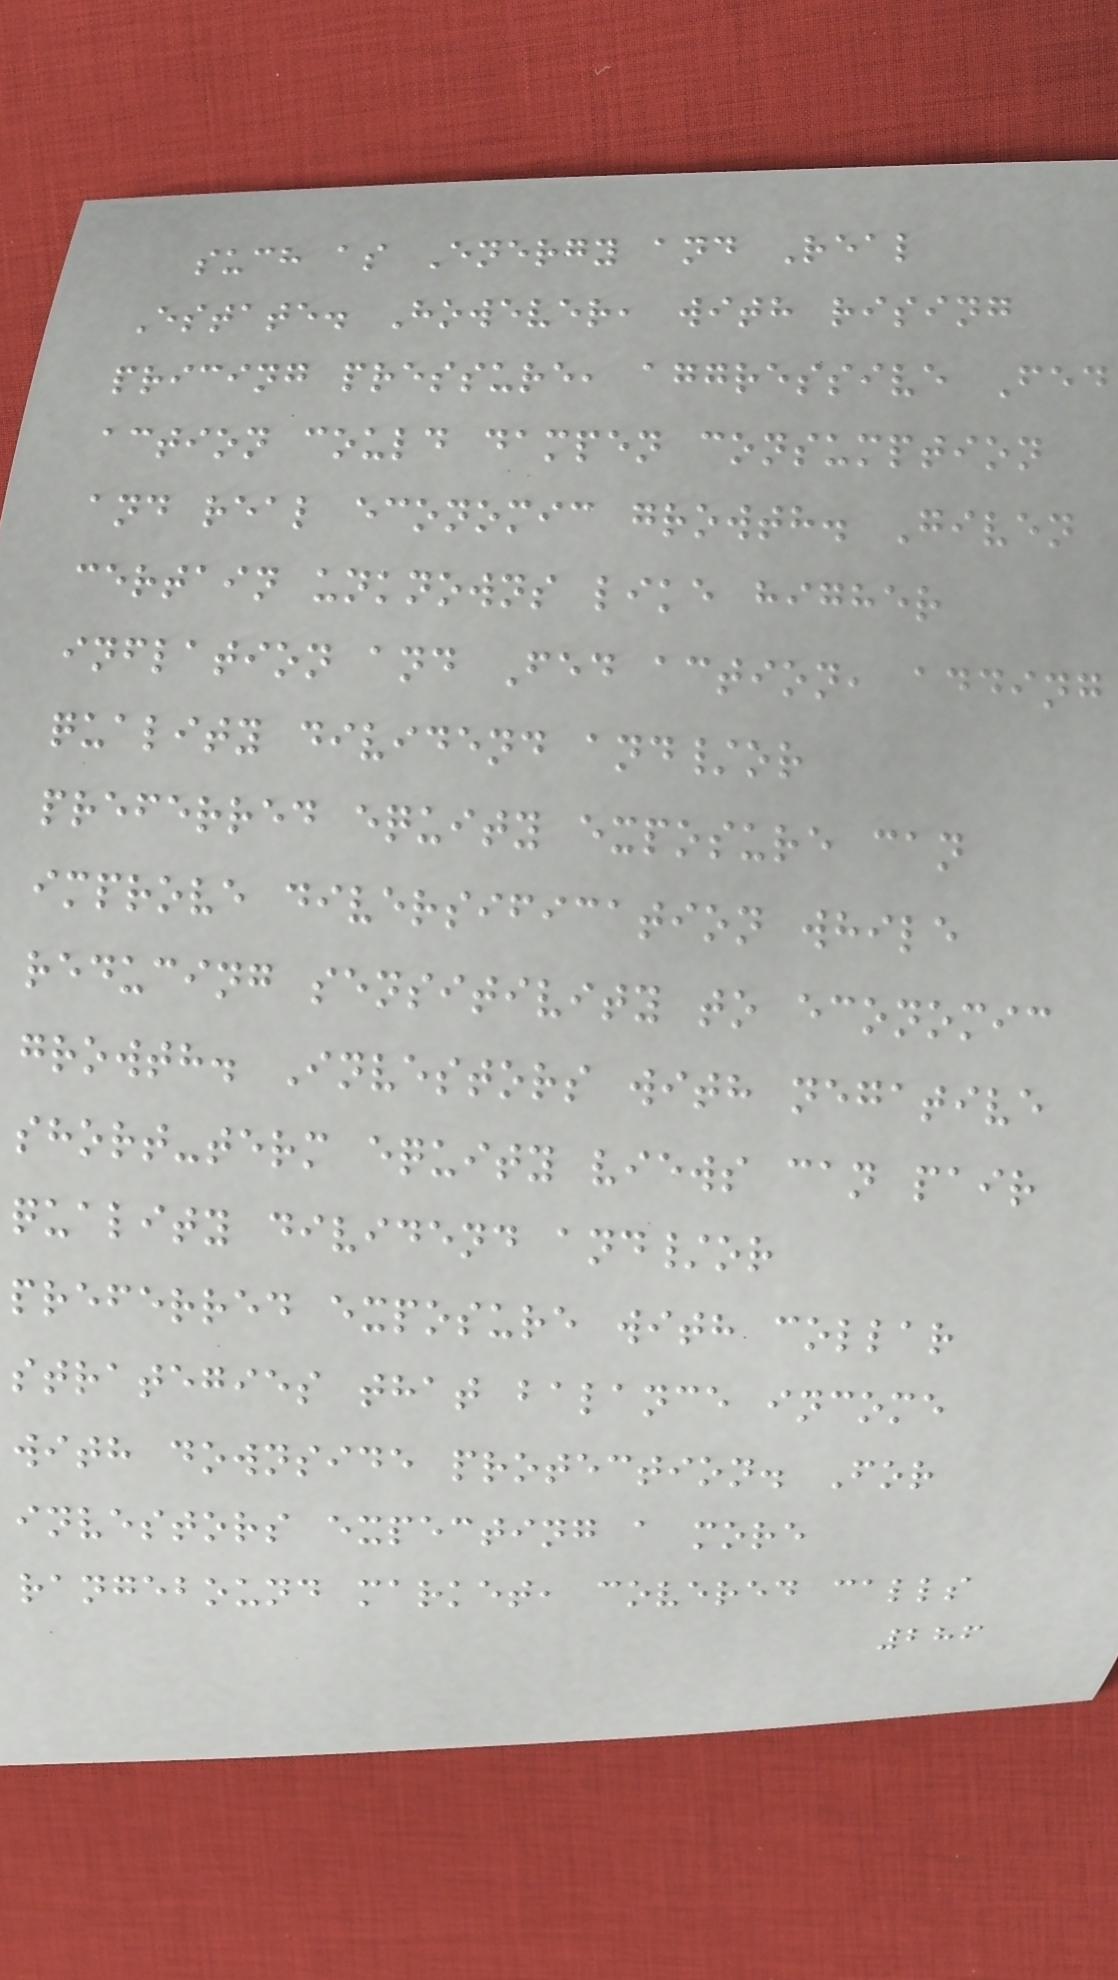such as Energy and Real
Estate. However, with rising
pricing pressure, aggressive Fed
action could dampen consumption
and real economic growth. Given
certain unknowns like higher
inflation and Fed action, adding
quality dividend and/or
preferred equity exposure can
improve diversification while
reducing sensitivity to economic
growth. Investors with negative
short-term equity views can pair
quality dividend and/or
preferred exposure with collar
strategies that balance income
with downside protection. For
investors expecting a more
rangebound market, covered calls
286
